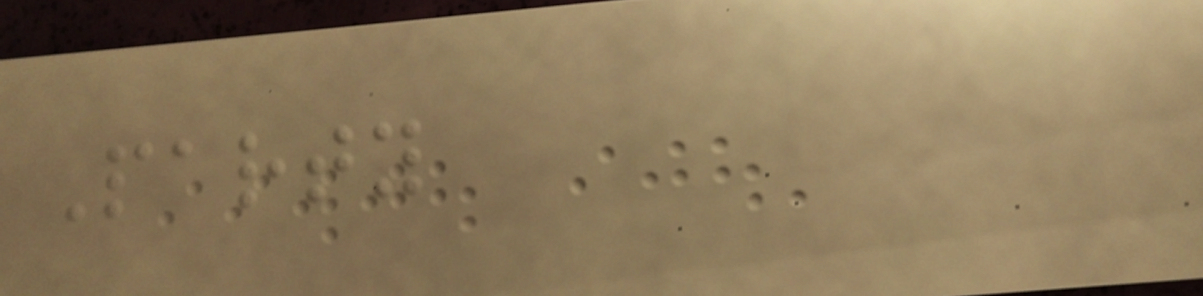Party
